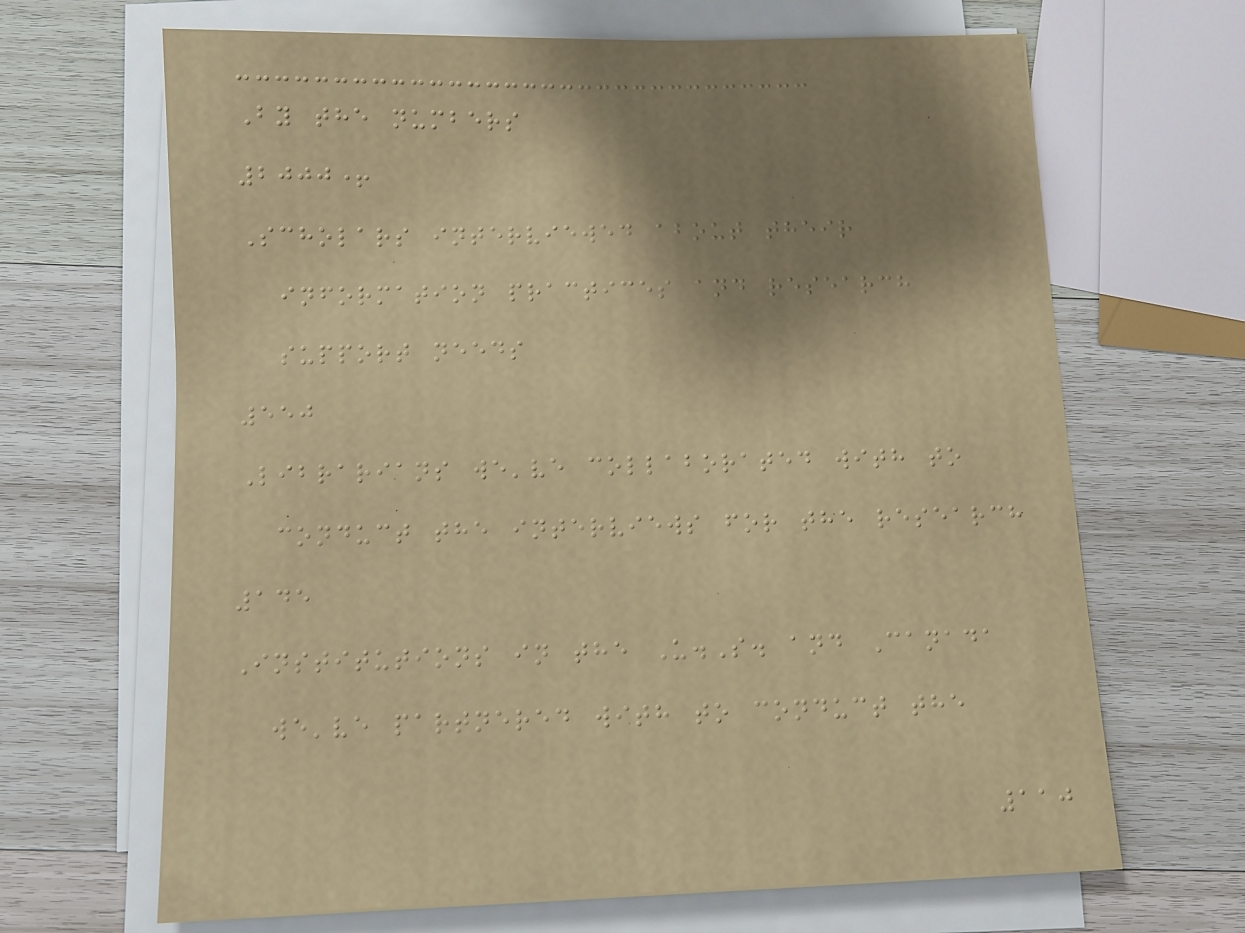By the numbers
2000+
Scholars interviewed about their
information practices and research
support needs
550
Librarians we've collaborated with to
conduct the interviews for the research
145
Institutions in the U.S. and Canada
we've partnered with to conduct the
110
